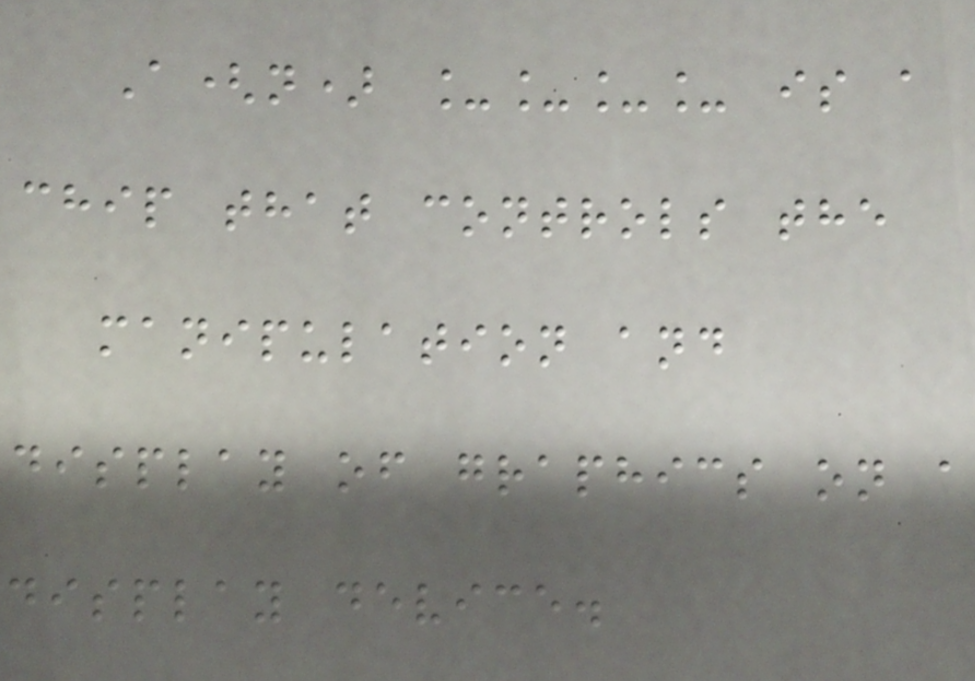A(n) ____ is a
chip that controls the
manipulation and
display of graphics on a
display device.
